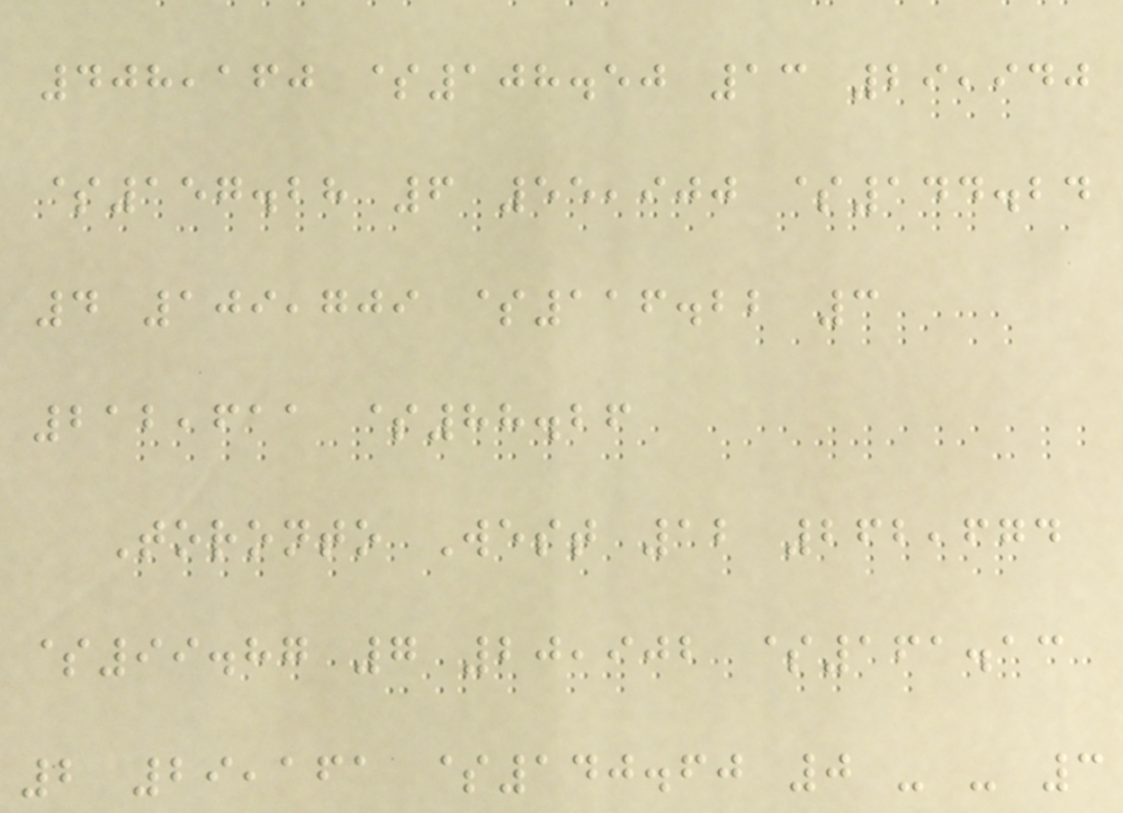408,160 $108.50 13 29,940
$157.28 6 55,900 $144.24
4 109,709 $116.22 3
212,611 $88.26
Toronto West 12 262,674
$99.87 7 20,902 $161.13
2 29,161 $140.60 0 - - 3
